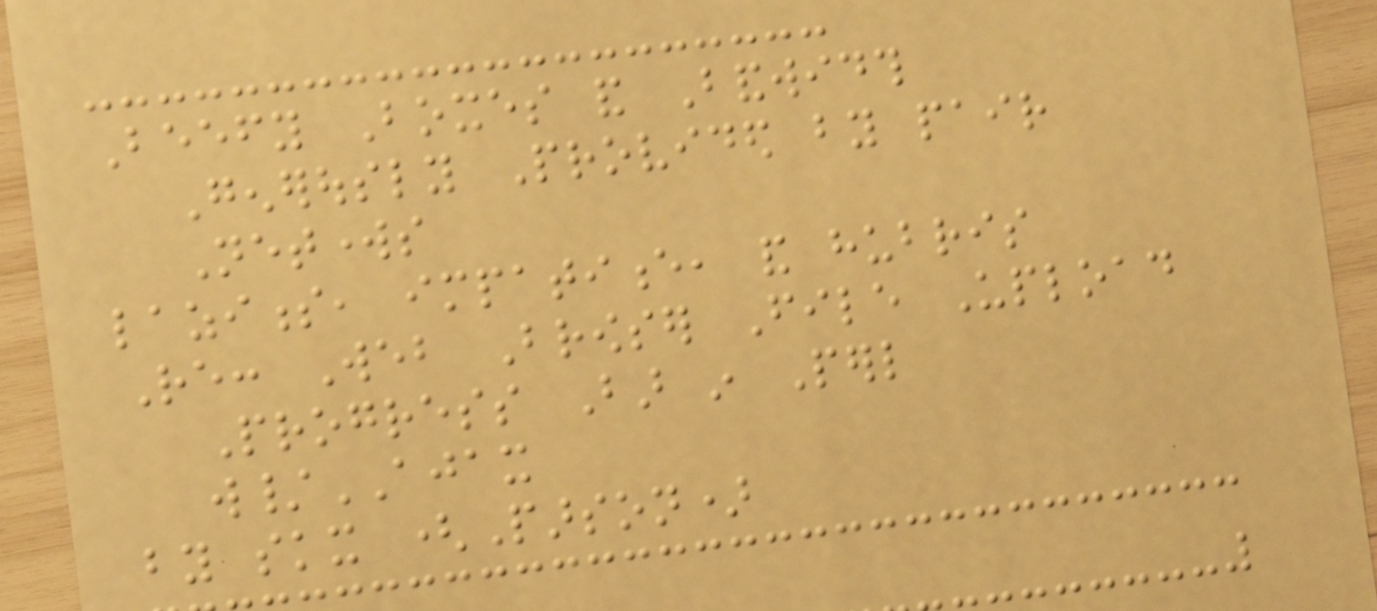Beefy Boxes and Bandwidth
Generously Provided by pair
Networks
laziness, impatience, and hubris
Re: Web Browser File Upload
Progress Bar in Perl
w/AJAX
by skx (Parson)
